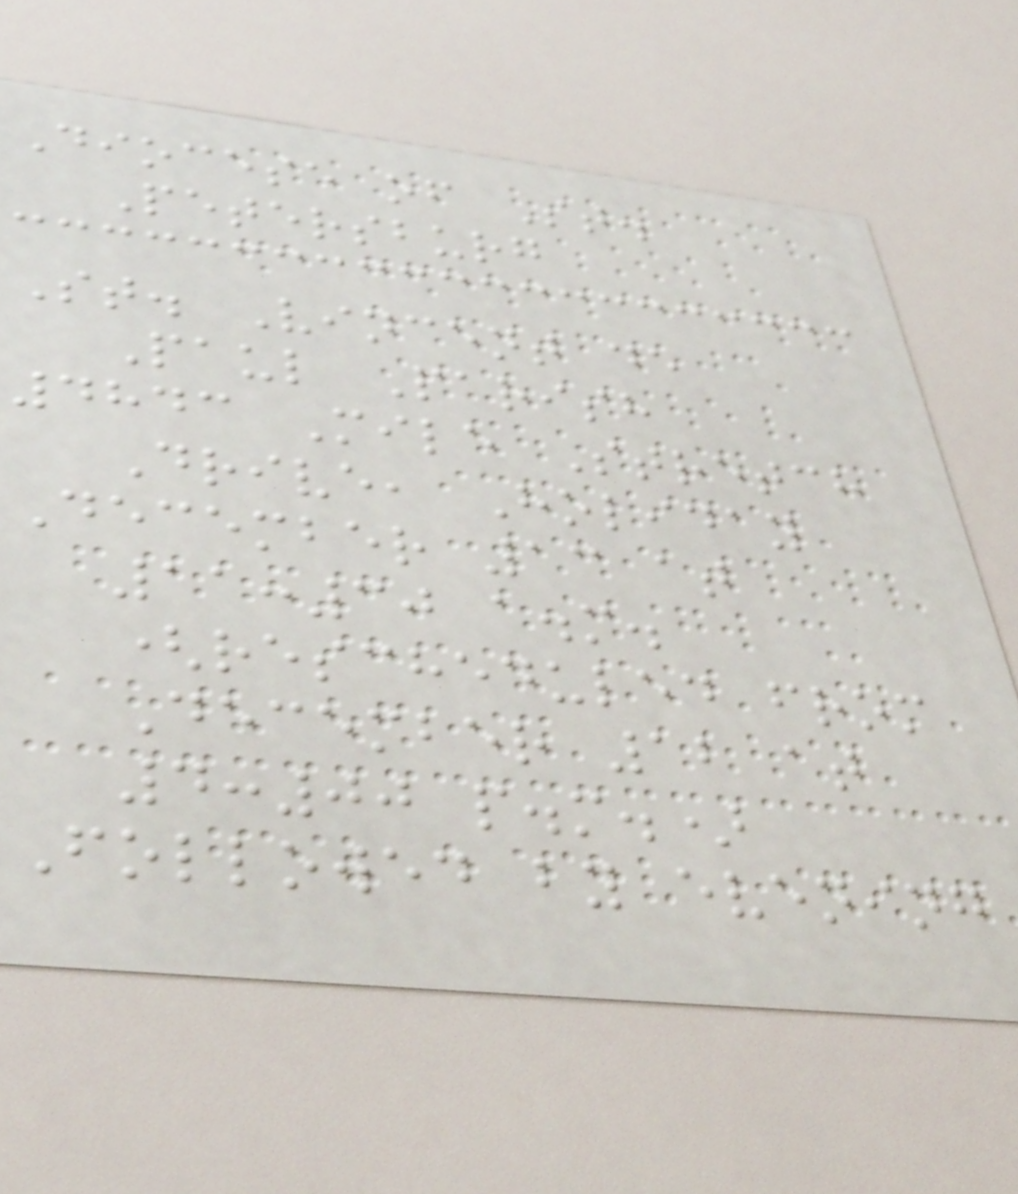Diocese of St.
Petersburg
St. Vincent de
Paul Parish
4843 Mile Stretch
Drive, Holiday
December 13 at
11:30 a.m.
(rescheduled from
December 12 at
4:00 p.m.)
Followed by evening
